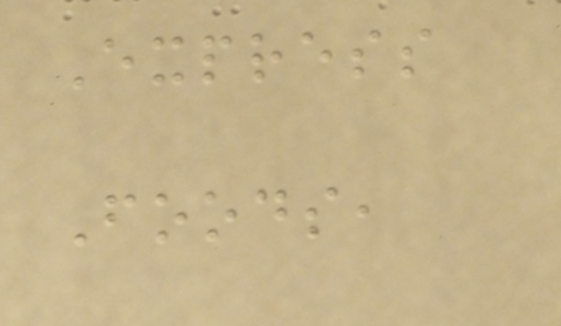Express
Foods,
